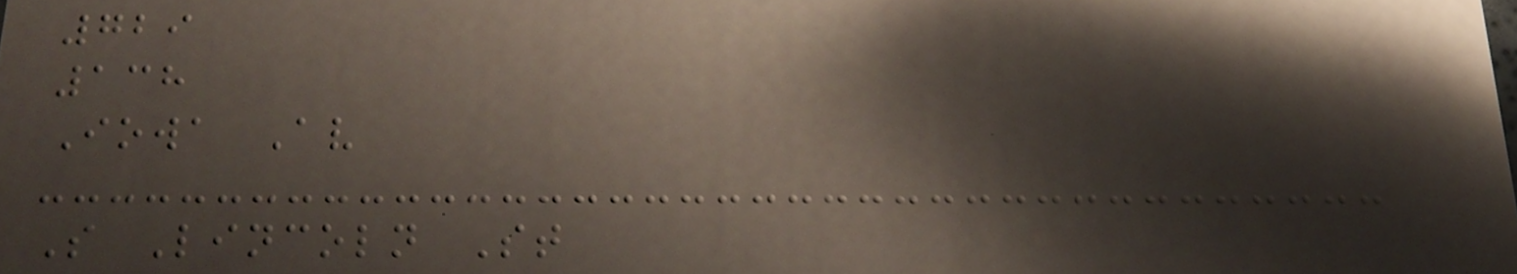729
138
Iowa Av
S Lincoln St
